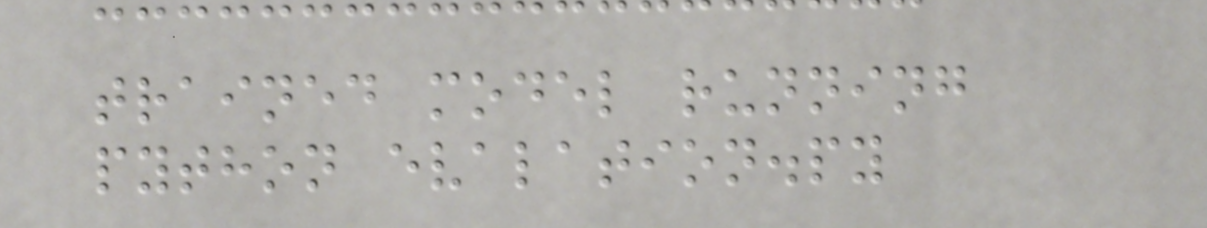trained model running
python evalation.py
